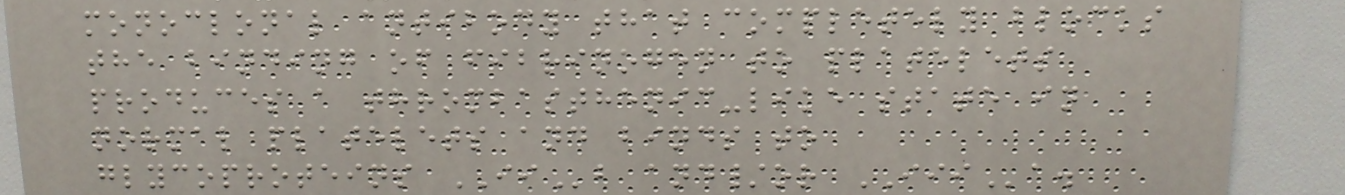monoclonal antibody that completely blocks
the binding of fibrinogen to platelets
produces a thrombasthenic-like state in
normal platelets and binds to
glycoproteins IIb and/or IIIa.
